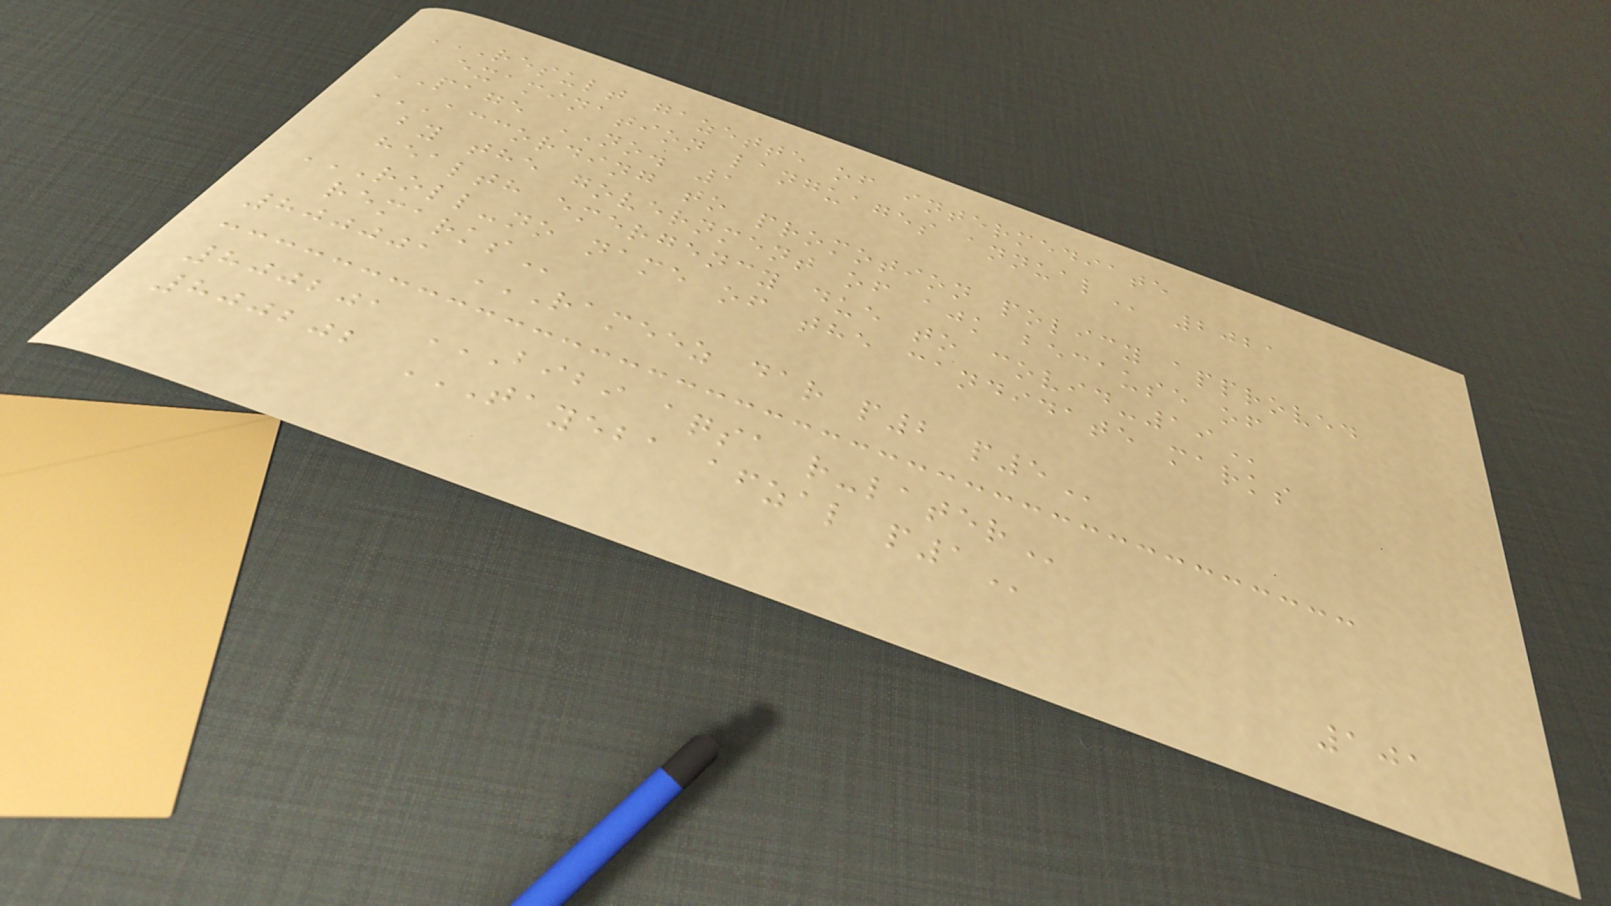RESULT GAZETTE OF INTERMEDIATE
EXAMINATION LANGUAGES ANNUAL 2021
PAGE NO. 1
ACCORDING TO PROMOTION POLICY APPROVED
BY THE GOVERNMENT OF AJK BECAUSE OF
HEALTH EMERGENCY DUE TO COVID-19
ROLL-NO NAME OF THE CANDIDATE MARKS
REMARKS
800001 RAMEEZ DAR P2 P5
800201 BIBI AQSA R-LATER
800202 TAYEBA AFZAL P1
101
